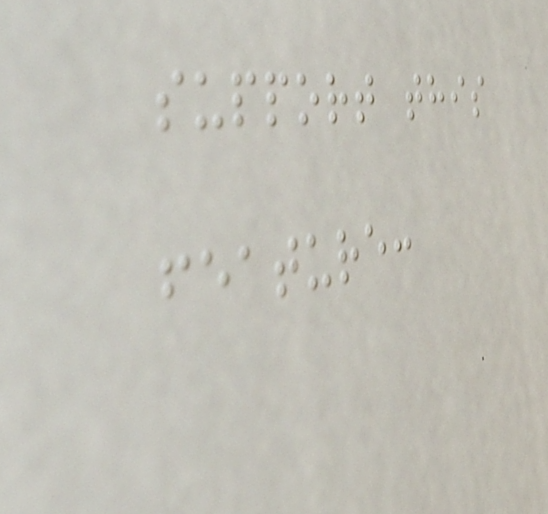support this
feature:
